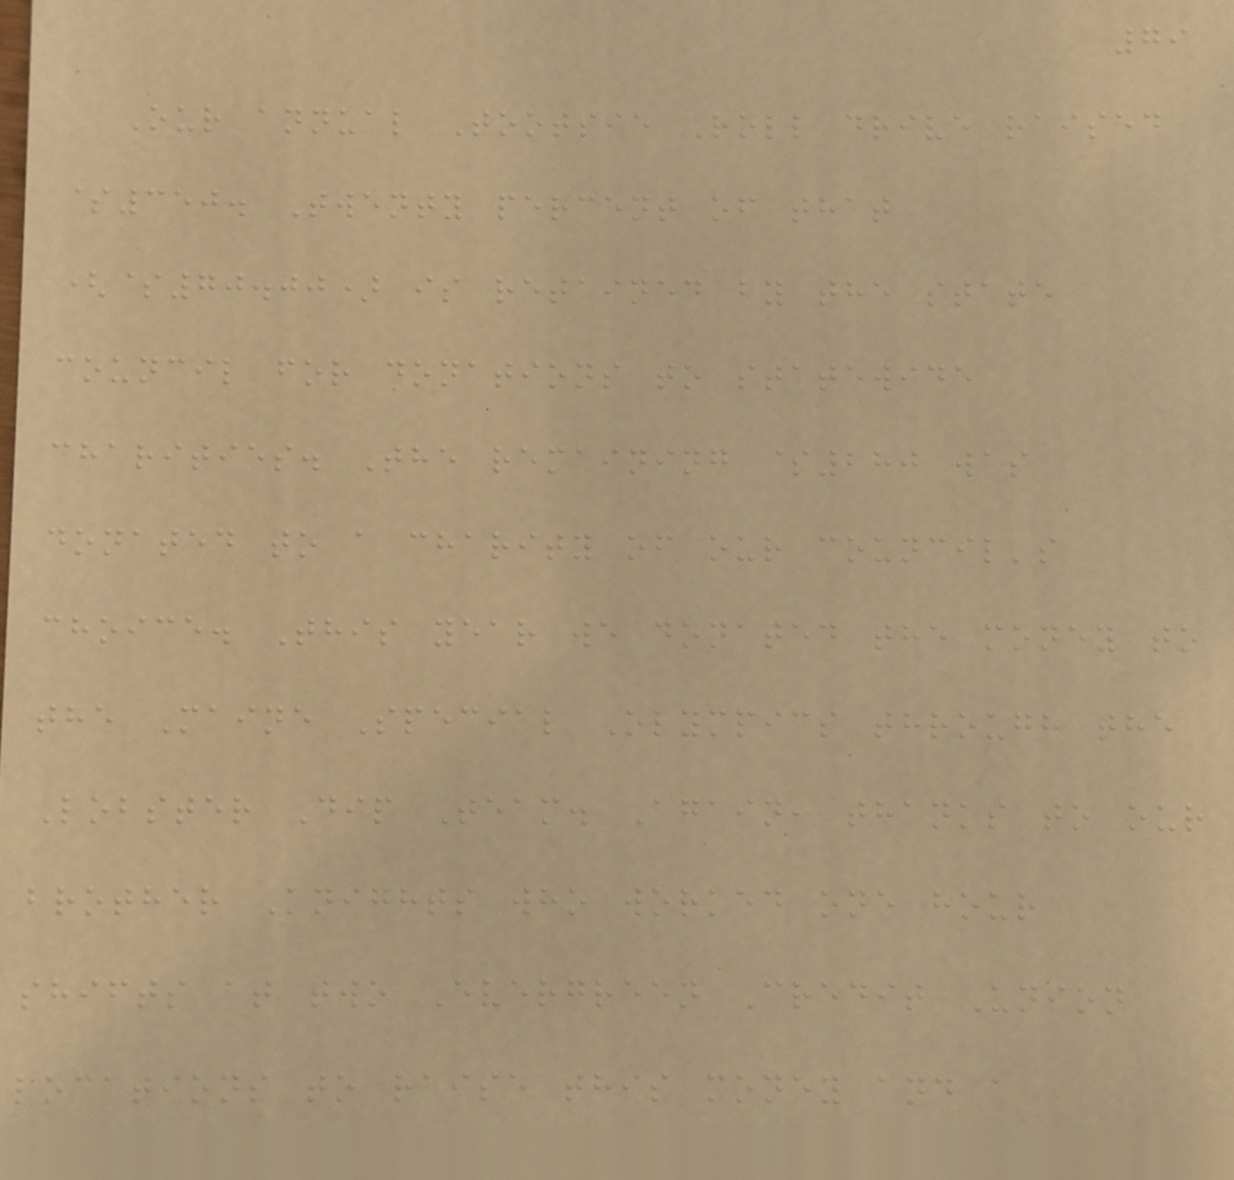79
Our annual Tootsie Roll drive raised
$350. Twenty percent of that
($70.00) is retained by the state
council for donations to statewide
charities. The remaining $280 was
donated to a charity of our council's
choice. This year we donated the money to
the Maine Special Olympics through the
Lobster Dip Team. Again, thanks to our
brother Knights who worked one hour
shifts at two Evergreen Credit Union
locations to raise this money and a
